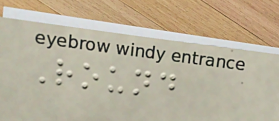Round
